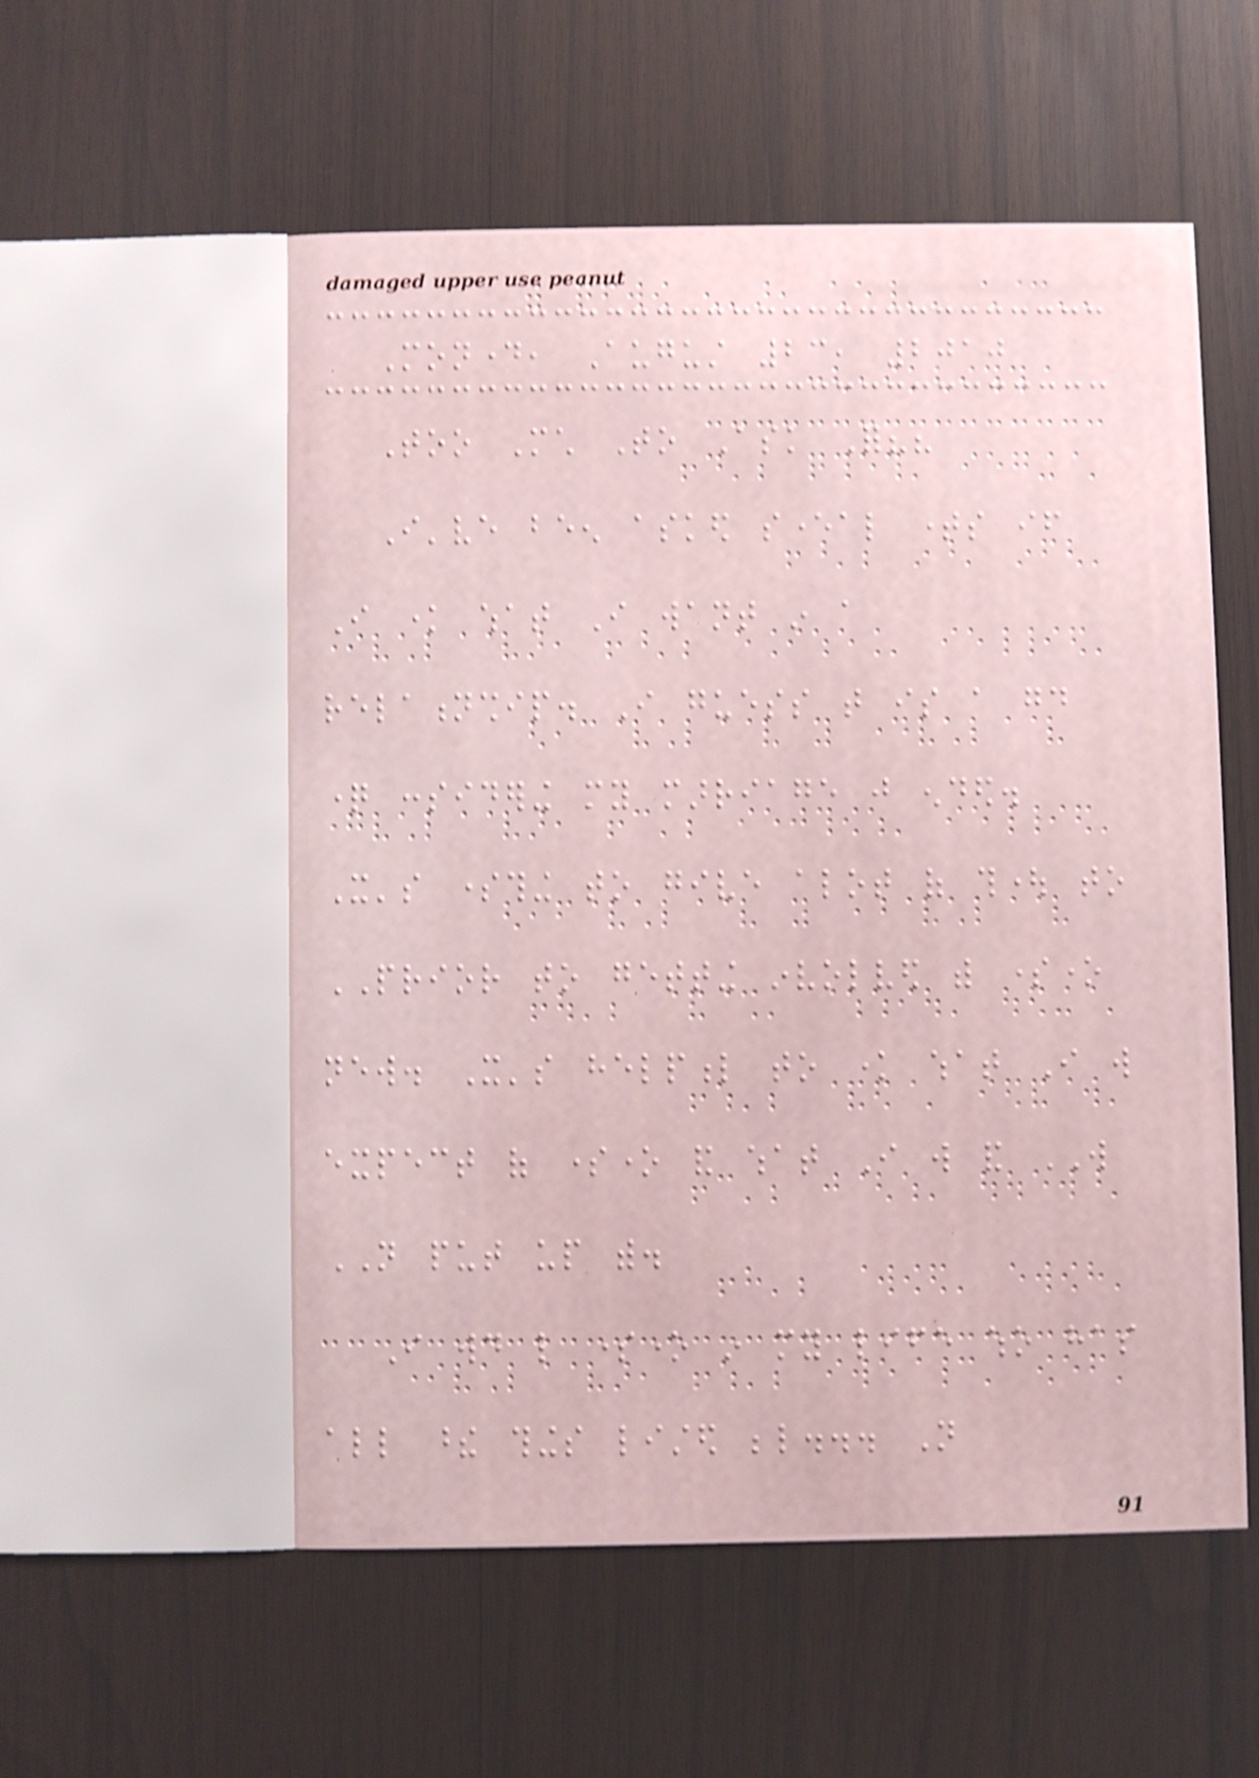Monday, August 23, 2010
Too Much To Ask For??
I've been asked several times if
I know what I want in a
relationship. I guess that is a good
question considering my marriage just ended.
It's something to give alot of thought to
PRIOR to getting involved with someone
new. It's helpful to know what I will
expect of someone and what I will and WILL
NOT put up with.
I would like someone in my life who has
all these things listed below... Not
